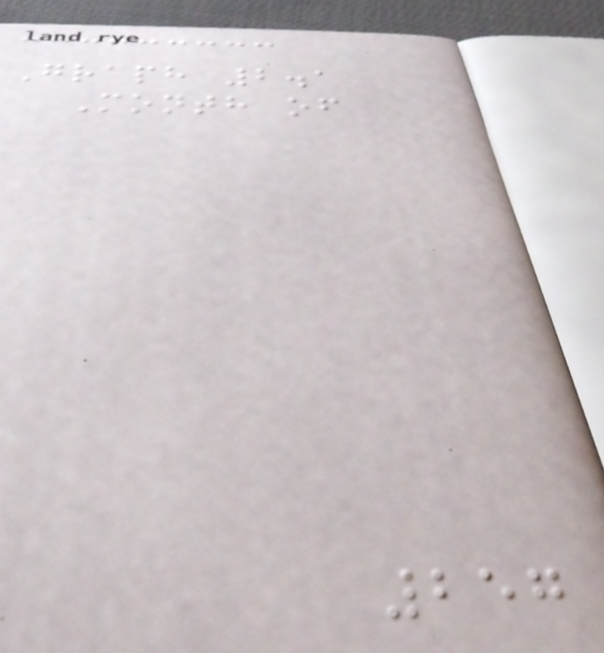Graph 2.1
Month of
257
